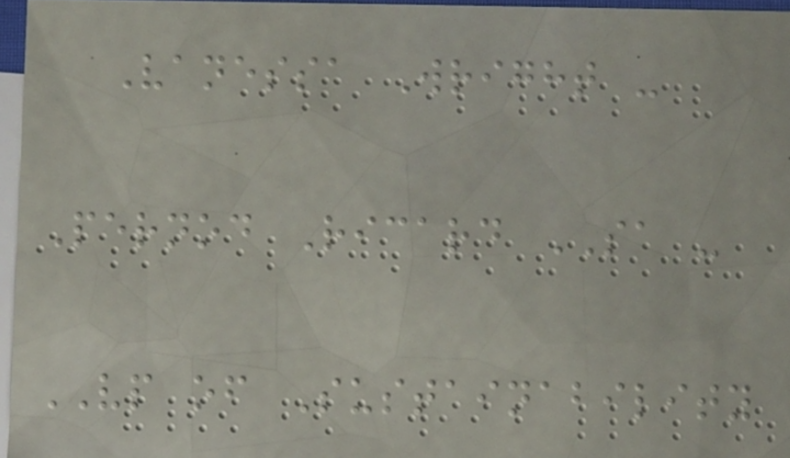Vanessa Wright -
Pernod Ricard SA -
VP of Sustainability
